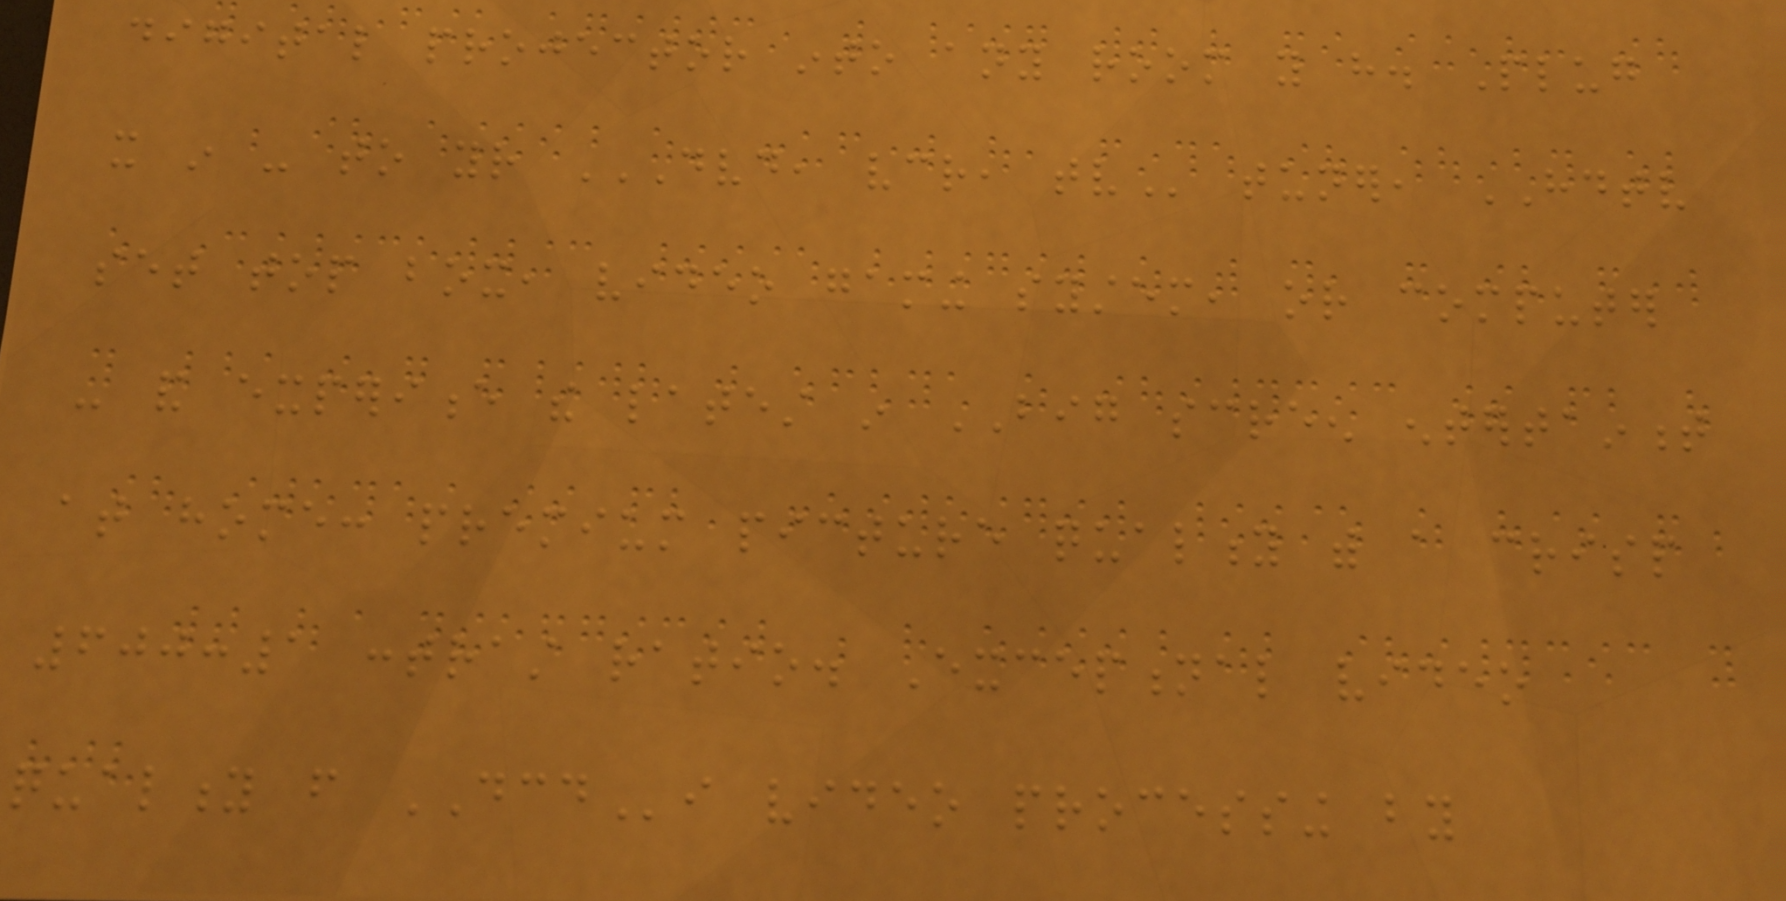digital projector into any room you have. Plug
it in - to your DVD, VCR, TV tuner, HDTV
set top box, video gaming system, or computer
- and experience the latest in BIG screen entertainment
at home: premium picture quality with a crisp
600:1 contrast ratio. Exceptional video
quality from DCDi video processing by
